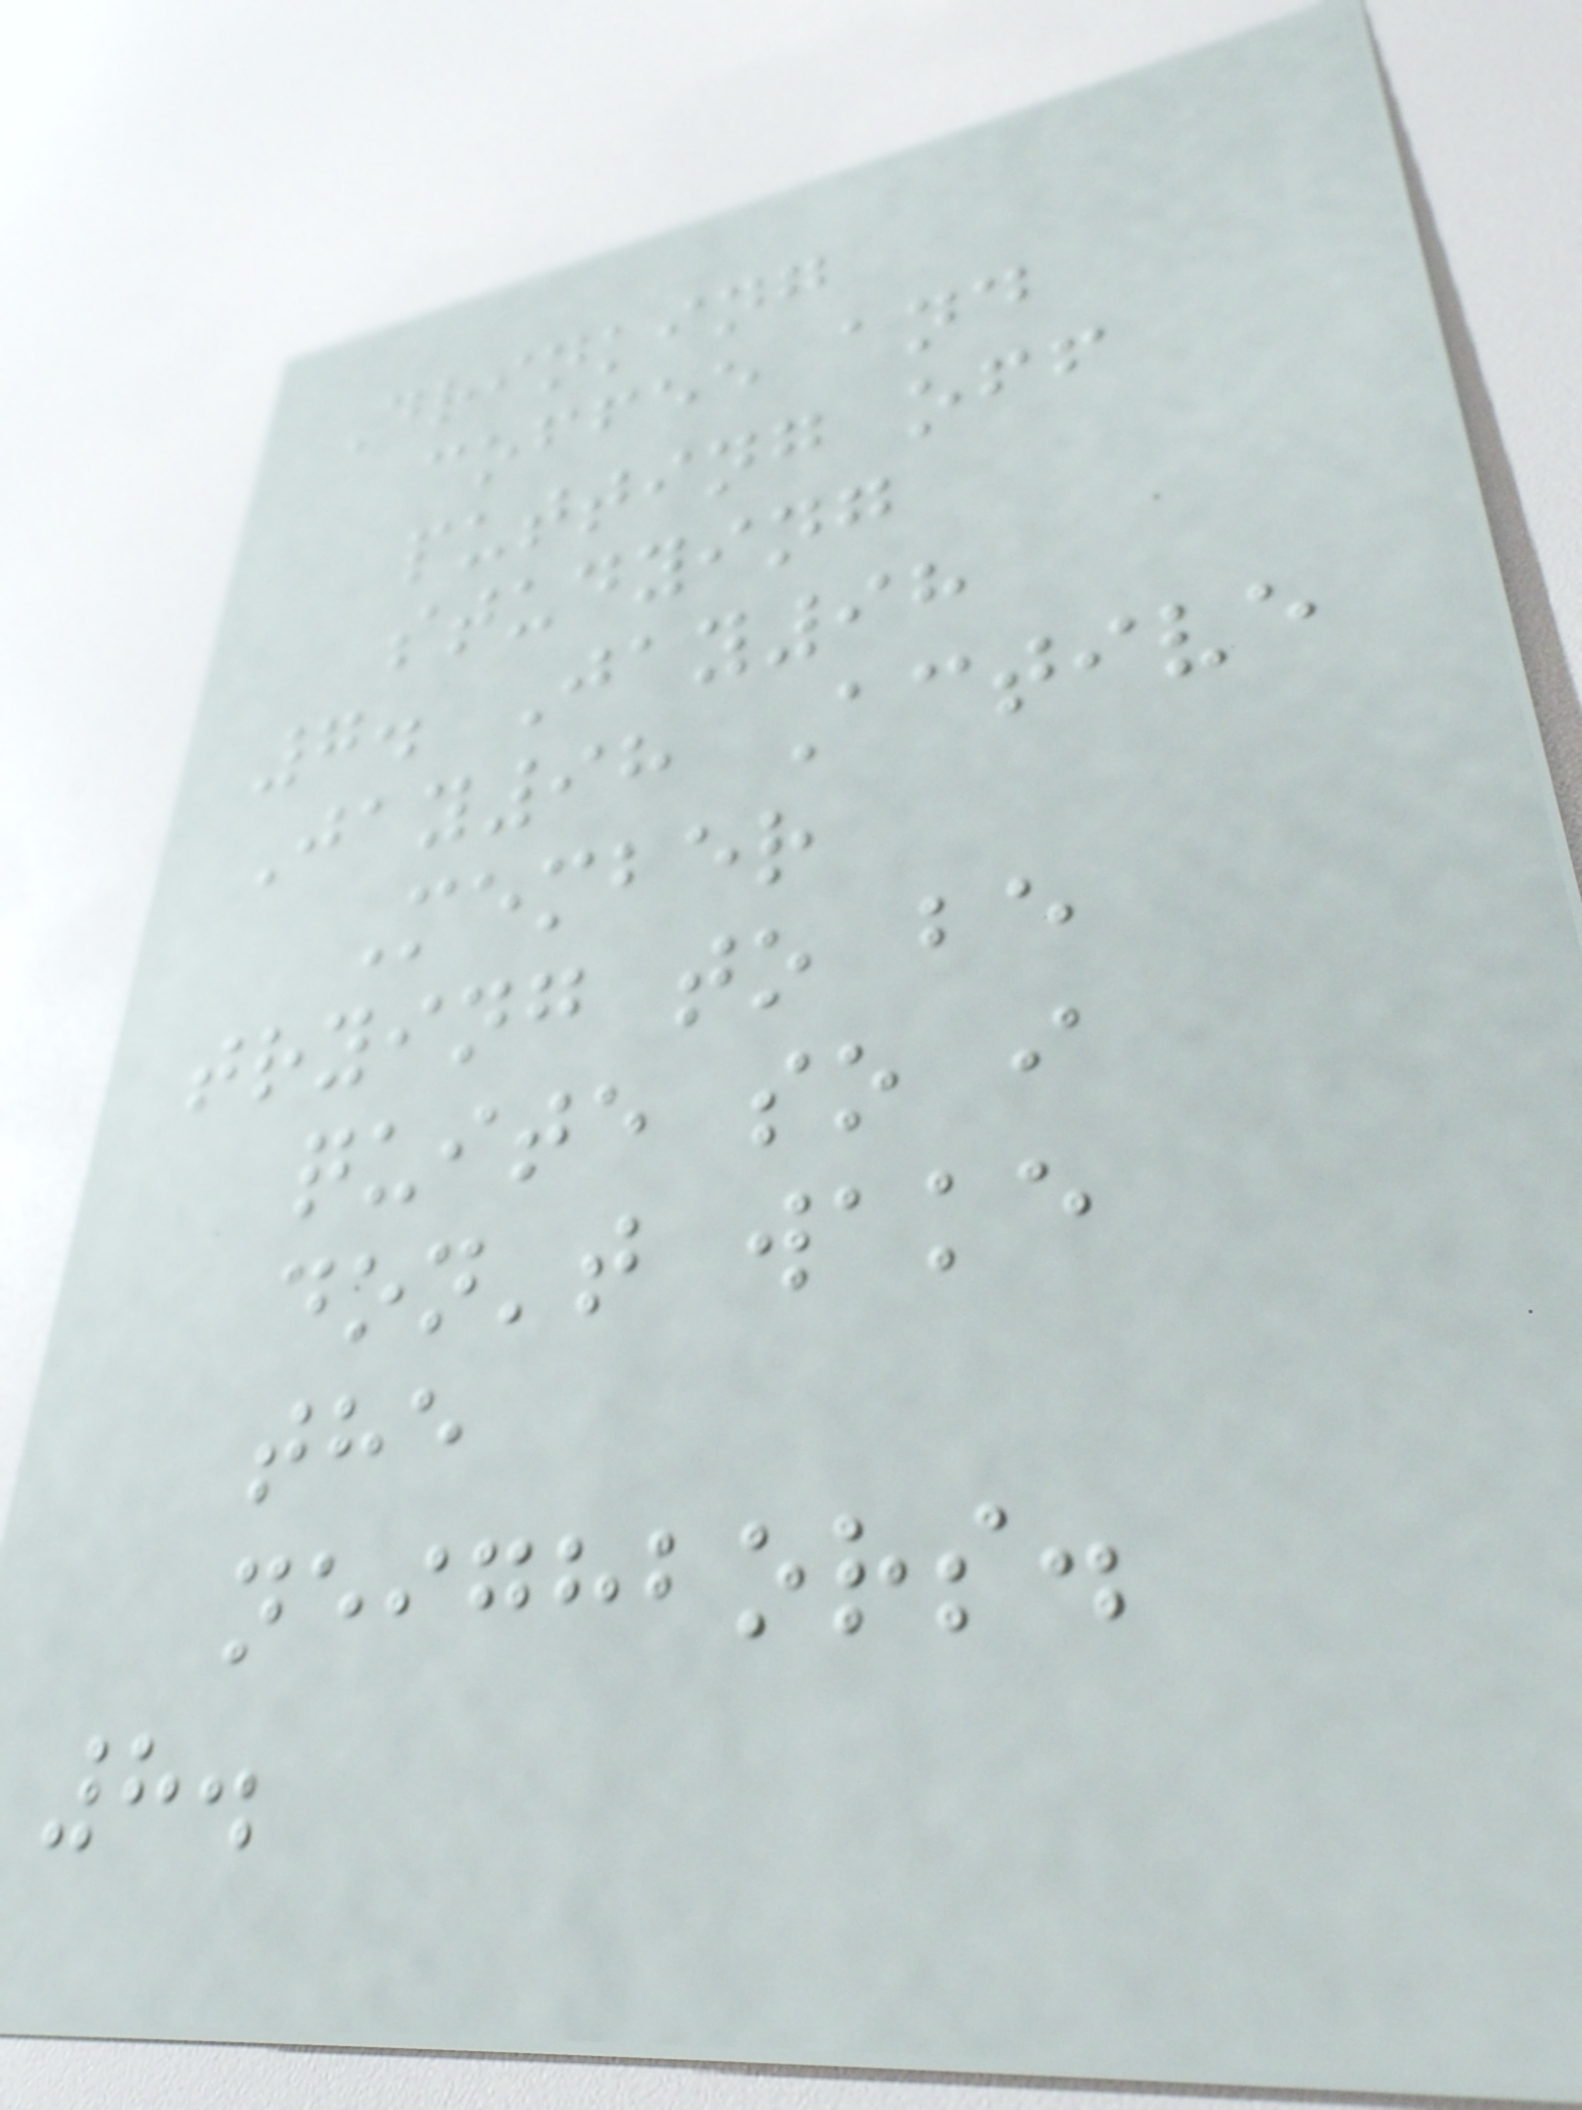Drinking
coffee and
putting off
studying
7. Jay98
Jay98 Active
Member
trying to be
quite so i
don't wake
the
neighbors.
8.
